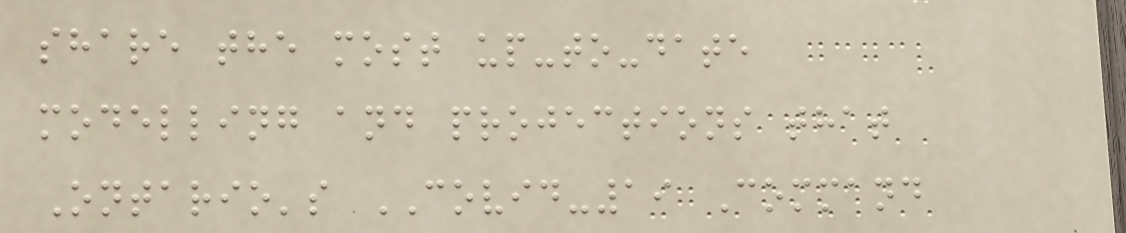share the most up-to-date
modelling and projections that
Ontario's COVID-19 Command
